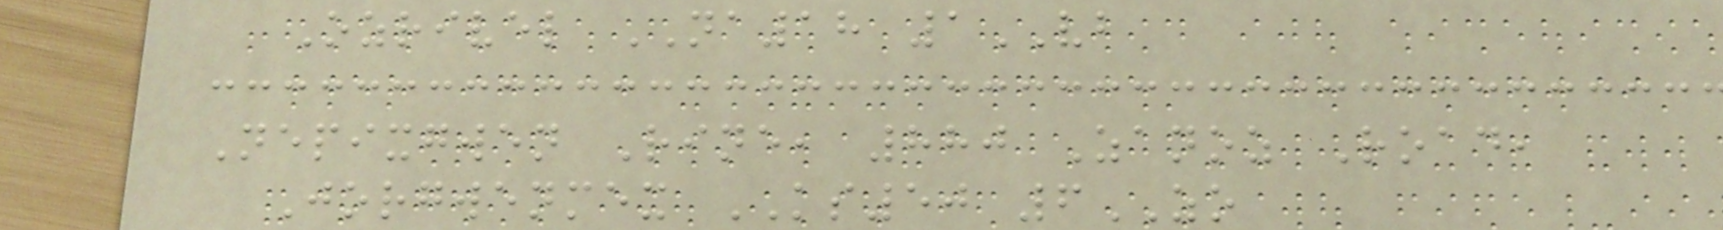Ozrivel NA18 1VB
Nepixgwen Rine, 880 Zanoz Road,
Jorgwenmex KS50 6ZO
